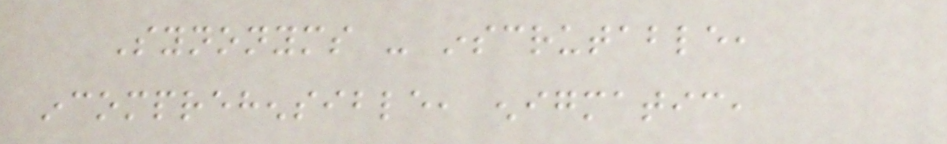Synonyms - inscrutable,
incomprehensible, enigmatic,
